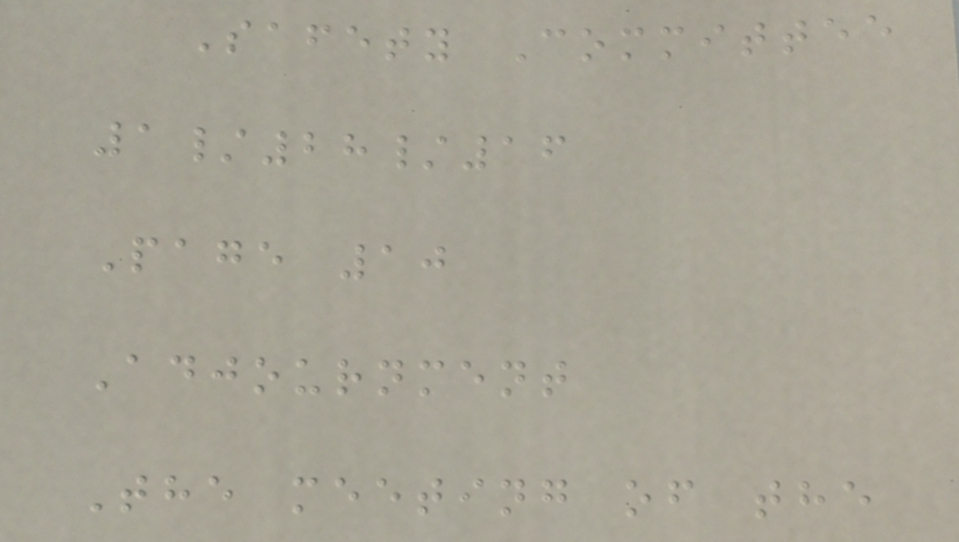Safety Committee
1/28/16
Page 10
Adjournment
The meeting of the
